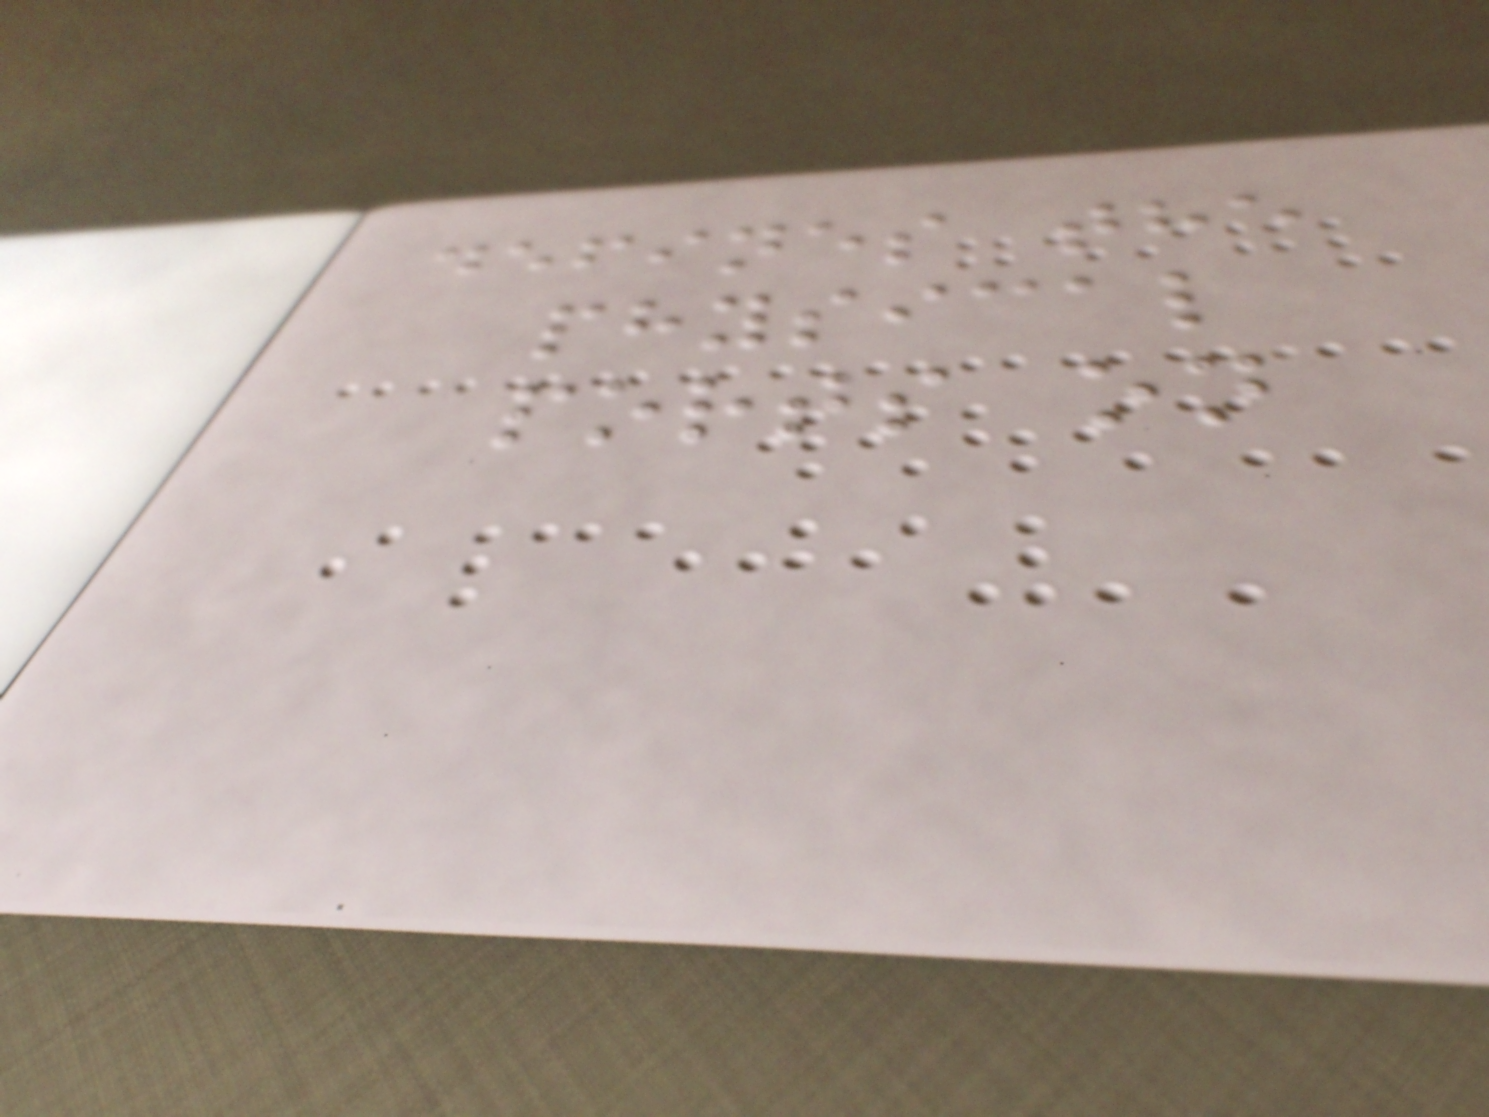defines the
physical
ports on
